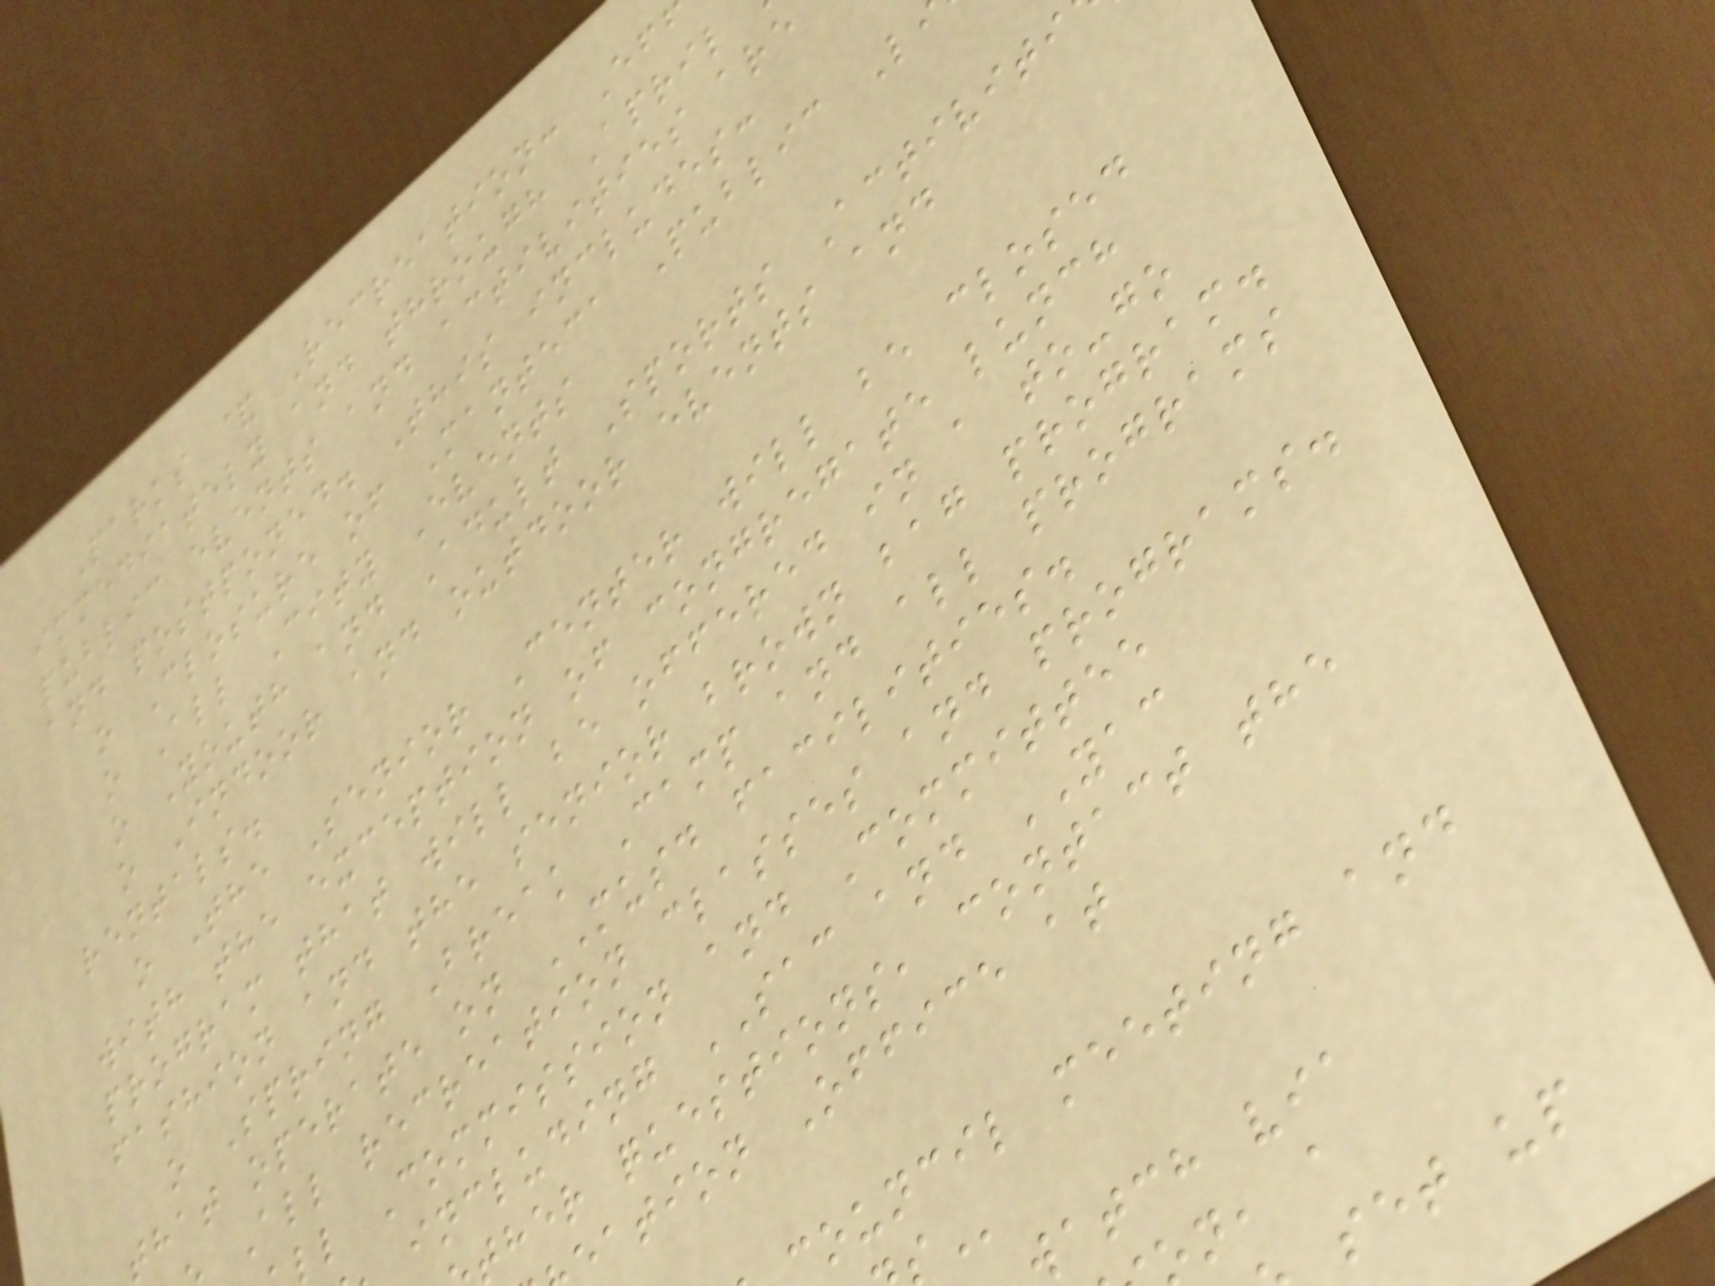Parks & Recreation: Ef
immediately and through April
public events and activities are
and postponed. This includes:
o Closure of Manteca Public L
o All City Events
o Youth and Adult Sports Activiti
o Indoor and outdoor events and
rentals.
o The Senior Center will be closed
with the exception of congregate lunch
program that will be offered in a to-go
fashion and the senior brown bag program.
o Spring Break Camp and all programs
that operate on MUSD facilities.
All recreation classes and programs.
ll Commission and Committee
including SAC and YAC
ther questions, contact the
eation Office at
ouncil meeting and
